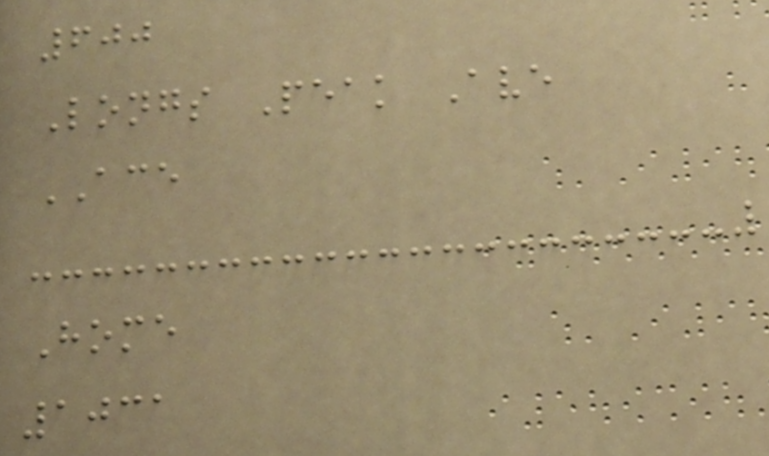600
Longs Peak Ave
ACE
Home
1031
